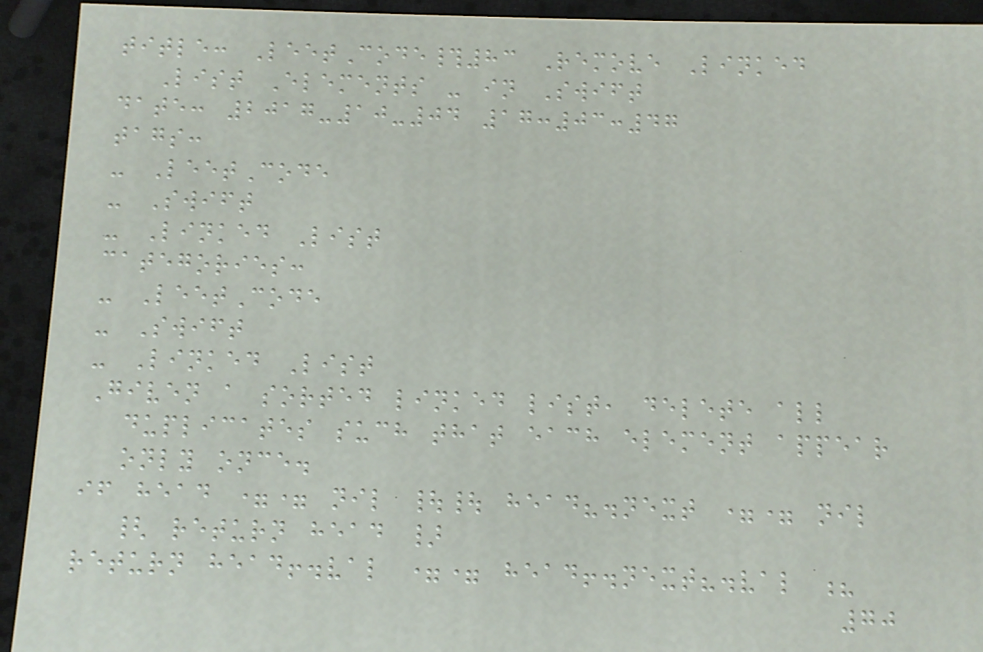title: LeetCode#83 Remove Linked
List Elements - in Swift
date: 2017-10-04 17:03:47
tags:
- LeetCode
- Swift
- Linked List
categories:
- LeetCode
- Swift
- Linked List
Given a sorted linked list, delete all
duplicates such that each element appear
only once.
if head == nil || head?.next == nil
{ return head }
return head!.val == head!.next?.val ?
70
